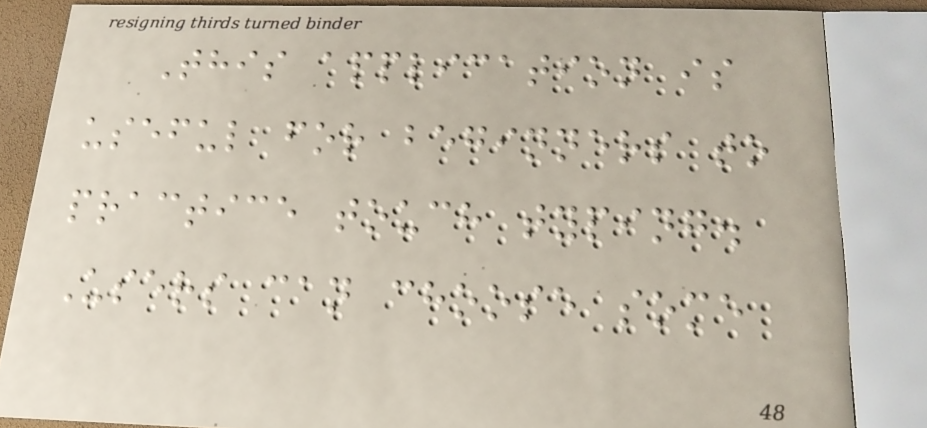This application is
useful for beginners to
practice touch typing.
Users can choose some
